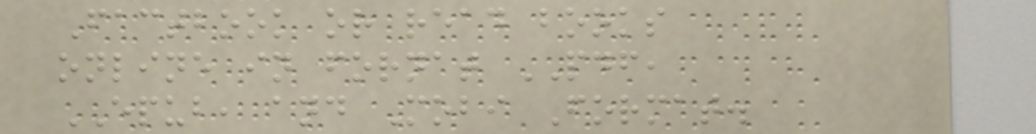Factbook or read books
online in fornat PDF,
EPUB, and Mobi Format.
